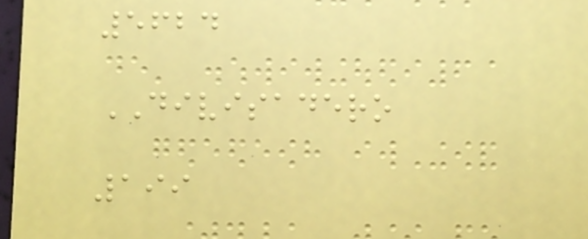5624
DIVISADERO
199
